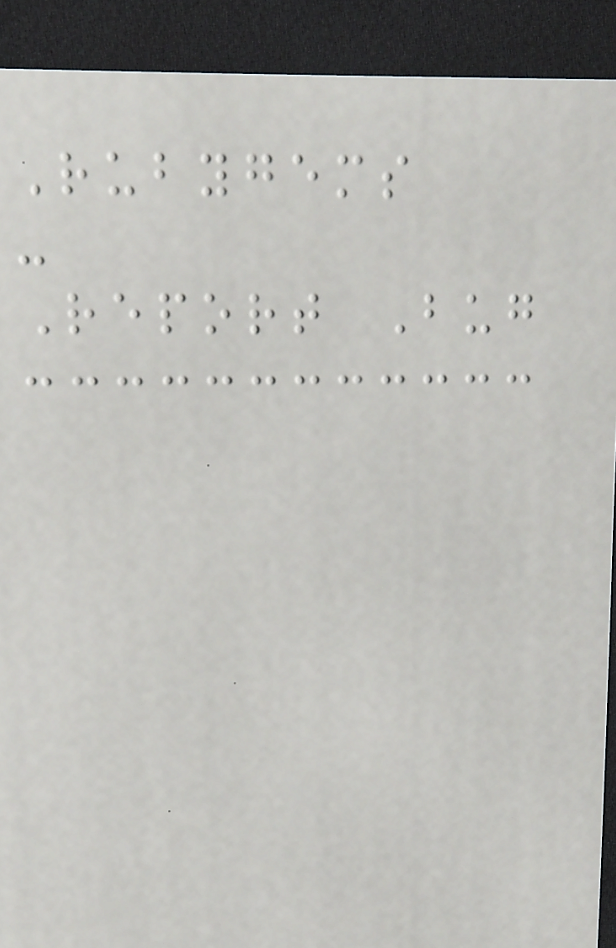Rubygems
-
Report Bug
